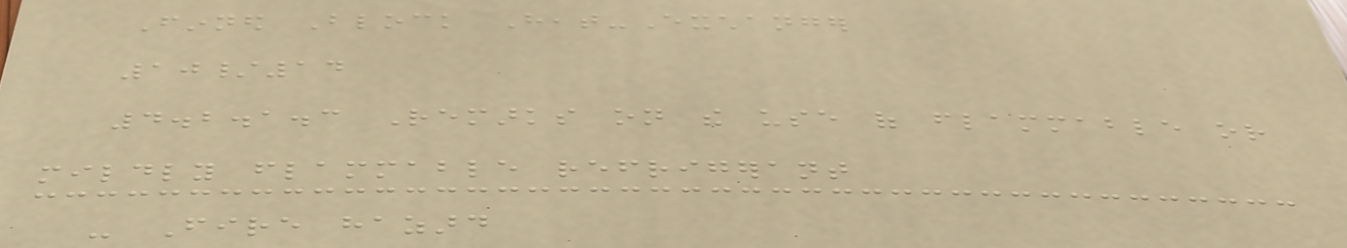Finned Block Heat-Exchanger
10/14
4.2.1.3 Remarks on the use of flammable or
mildly flammable refrigerant
- Fire hazard
